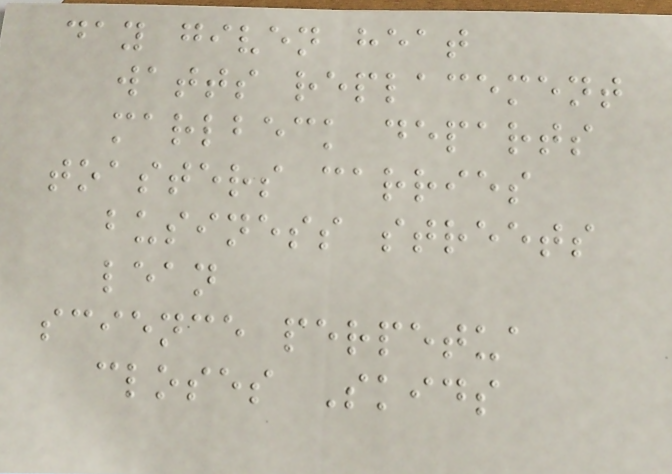day given heat
watts replacement
marlbeck departs
toasters carries
business streets
lean
science perpetua
closes Skids
